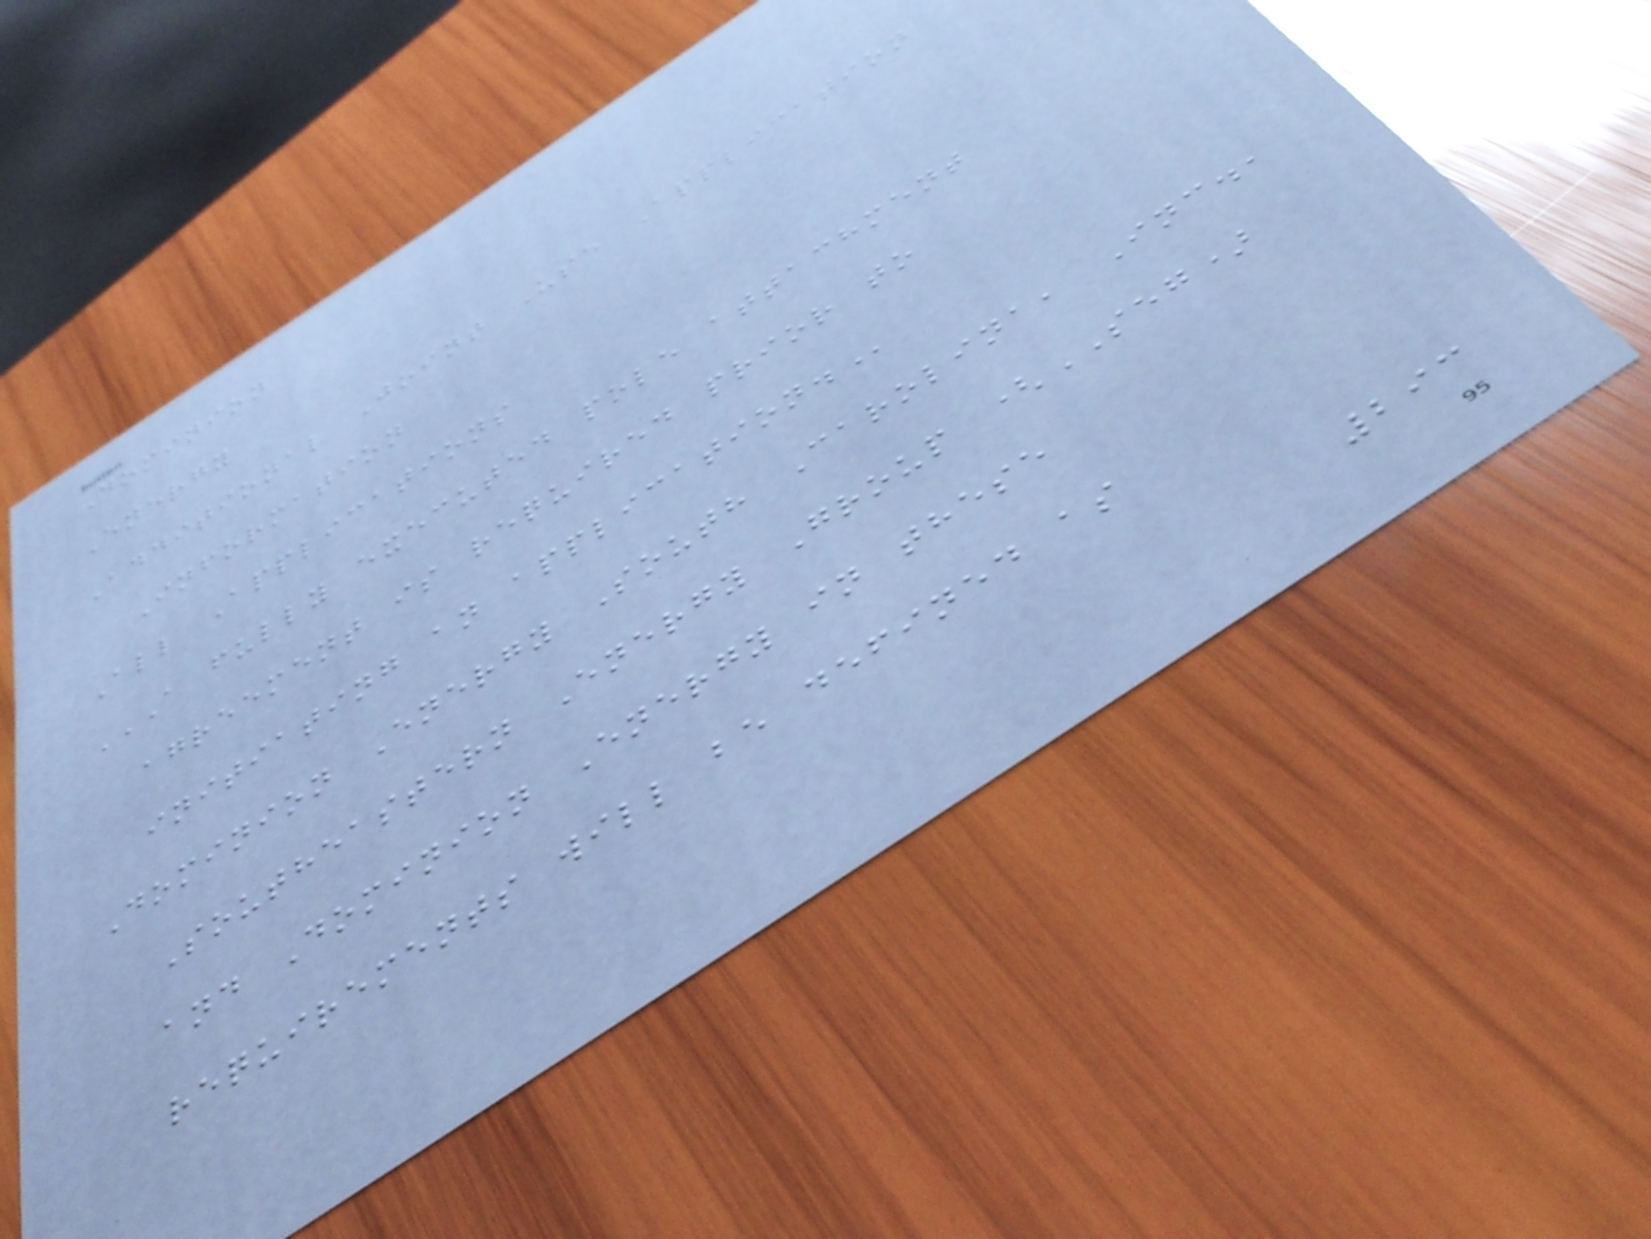Dominion
Energy
Additional Joint Use Application
Information
All Applications
A FULLY EXECUTED POLE ATTACHMENT
AGREEMENT IS REQUIRED PRIOR TO
INITIATING AN APPLICATION.
Dominion Energy South Carolina, Inc.,
Southeastern Energy Group (SEG)
and Dominion Energy in these
requirements will be defined as
293
